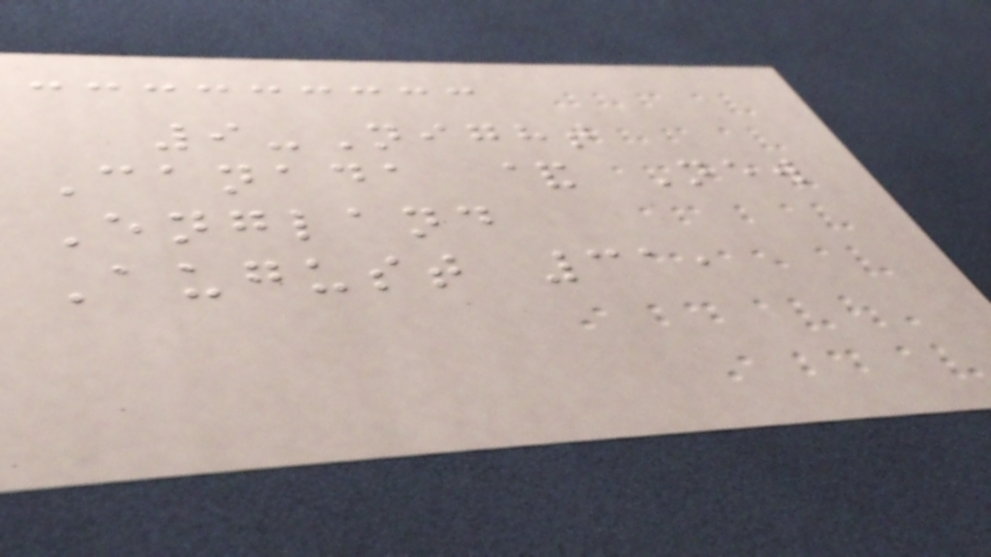9-Night
Canada & New
England
August 31,
